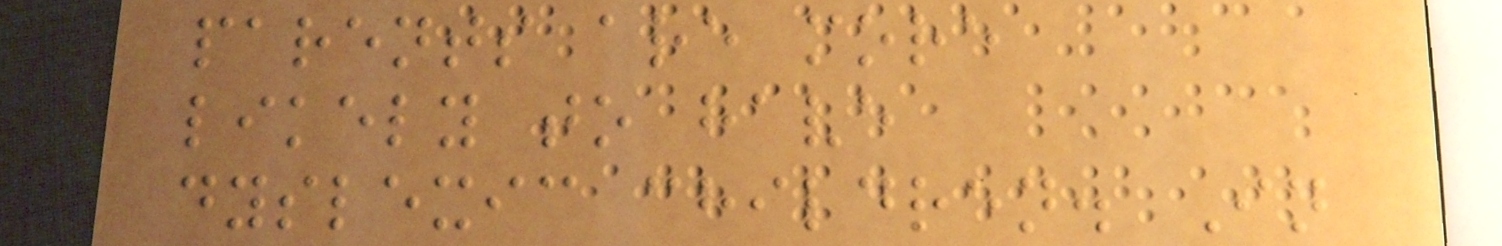parents are more
likely to have
dyslexic children. In
